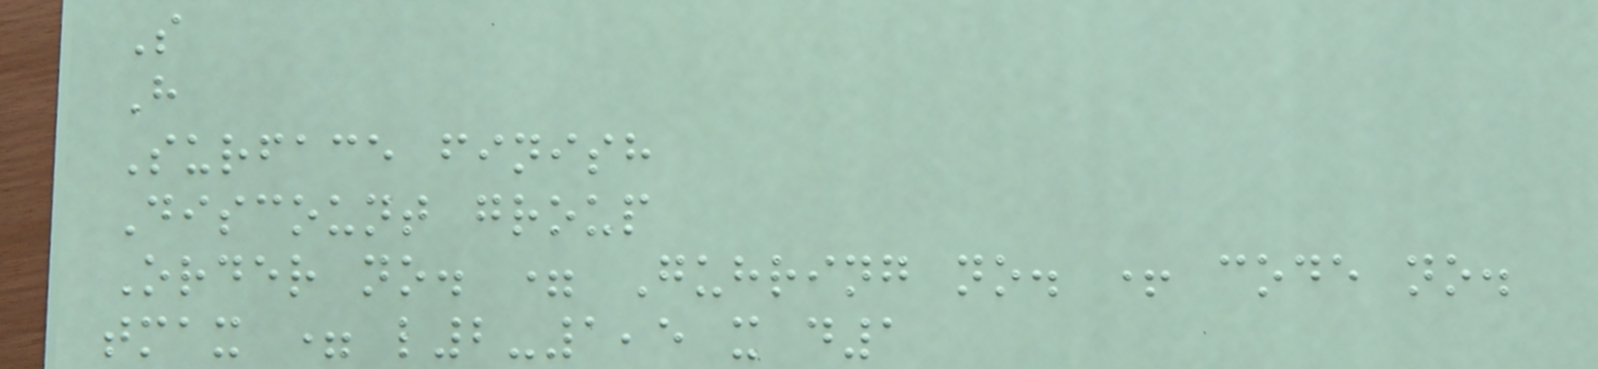S
H
Surface finish
Discount group
Order no. = Guhring no. + code no.
tmax = l2-1,5 x d1
